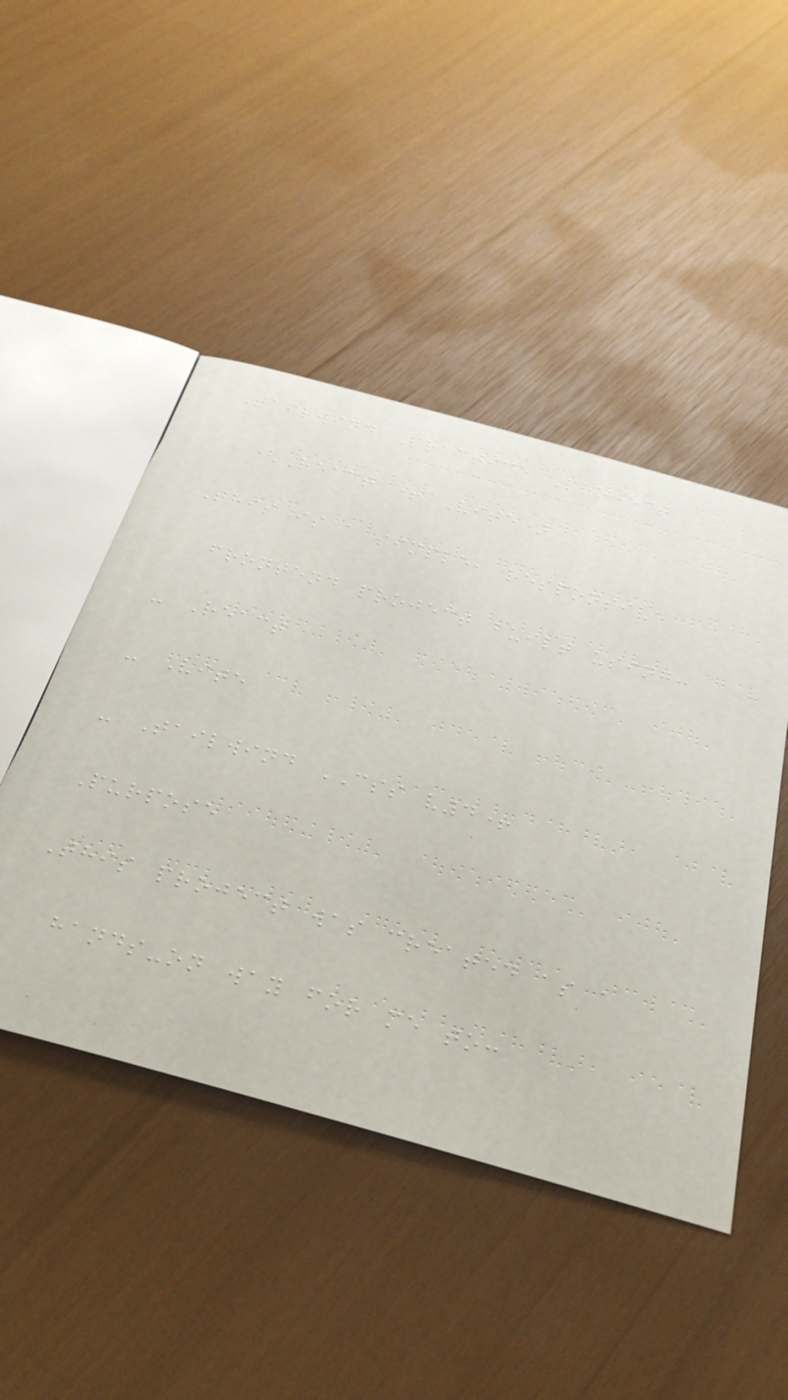Tailwind Practice Project
(React + Vite)
This is a simple, responsive
frontend project built using:
- React
- Vite
- Tailwind CSS v4+
Purpose
This project was created as a
hands-on way for me to:
